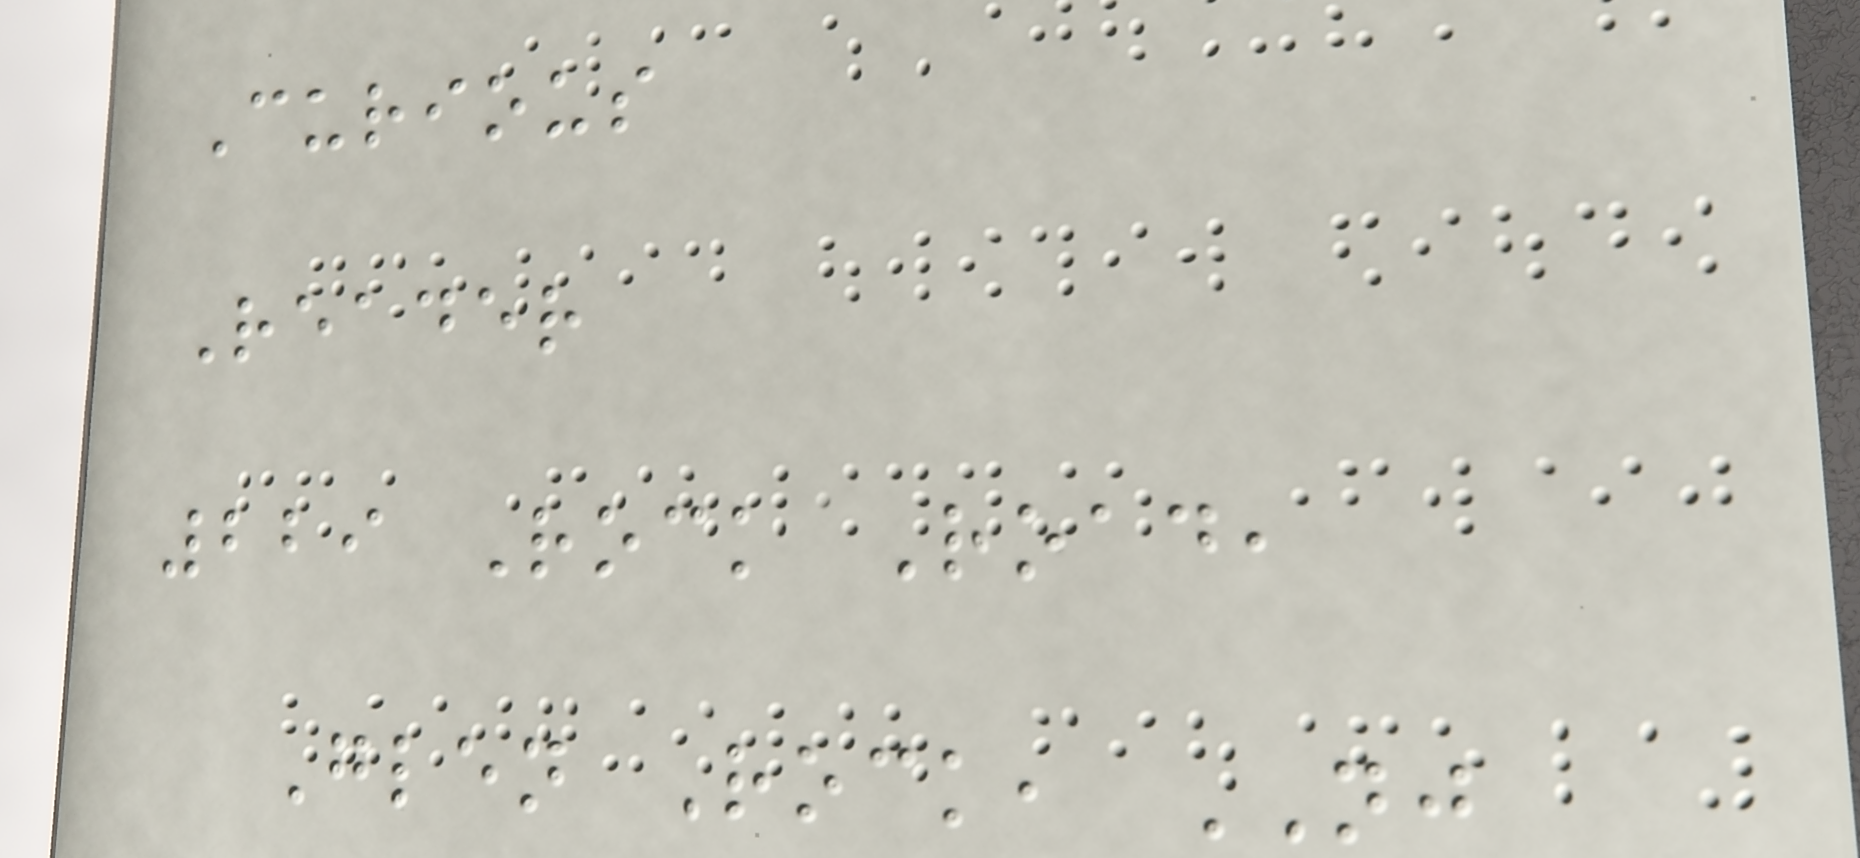Curious
Reader
229 Rock Road,
Glen Rock, NJ
